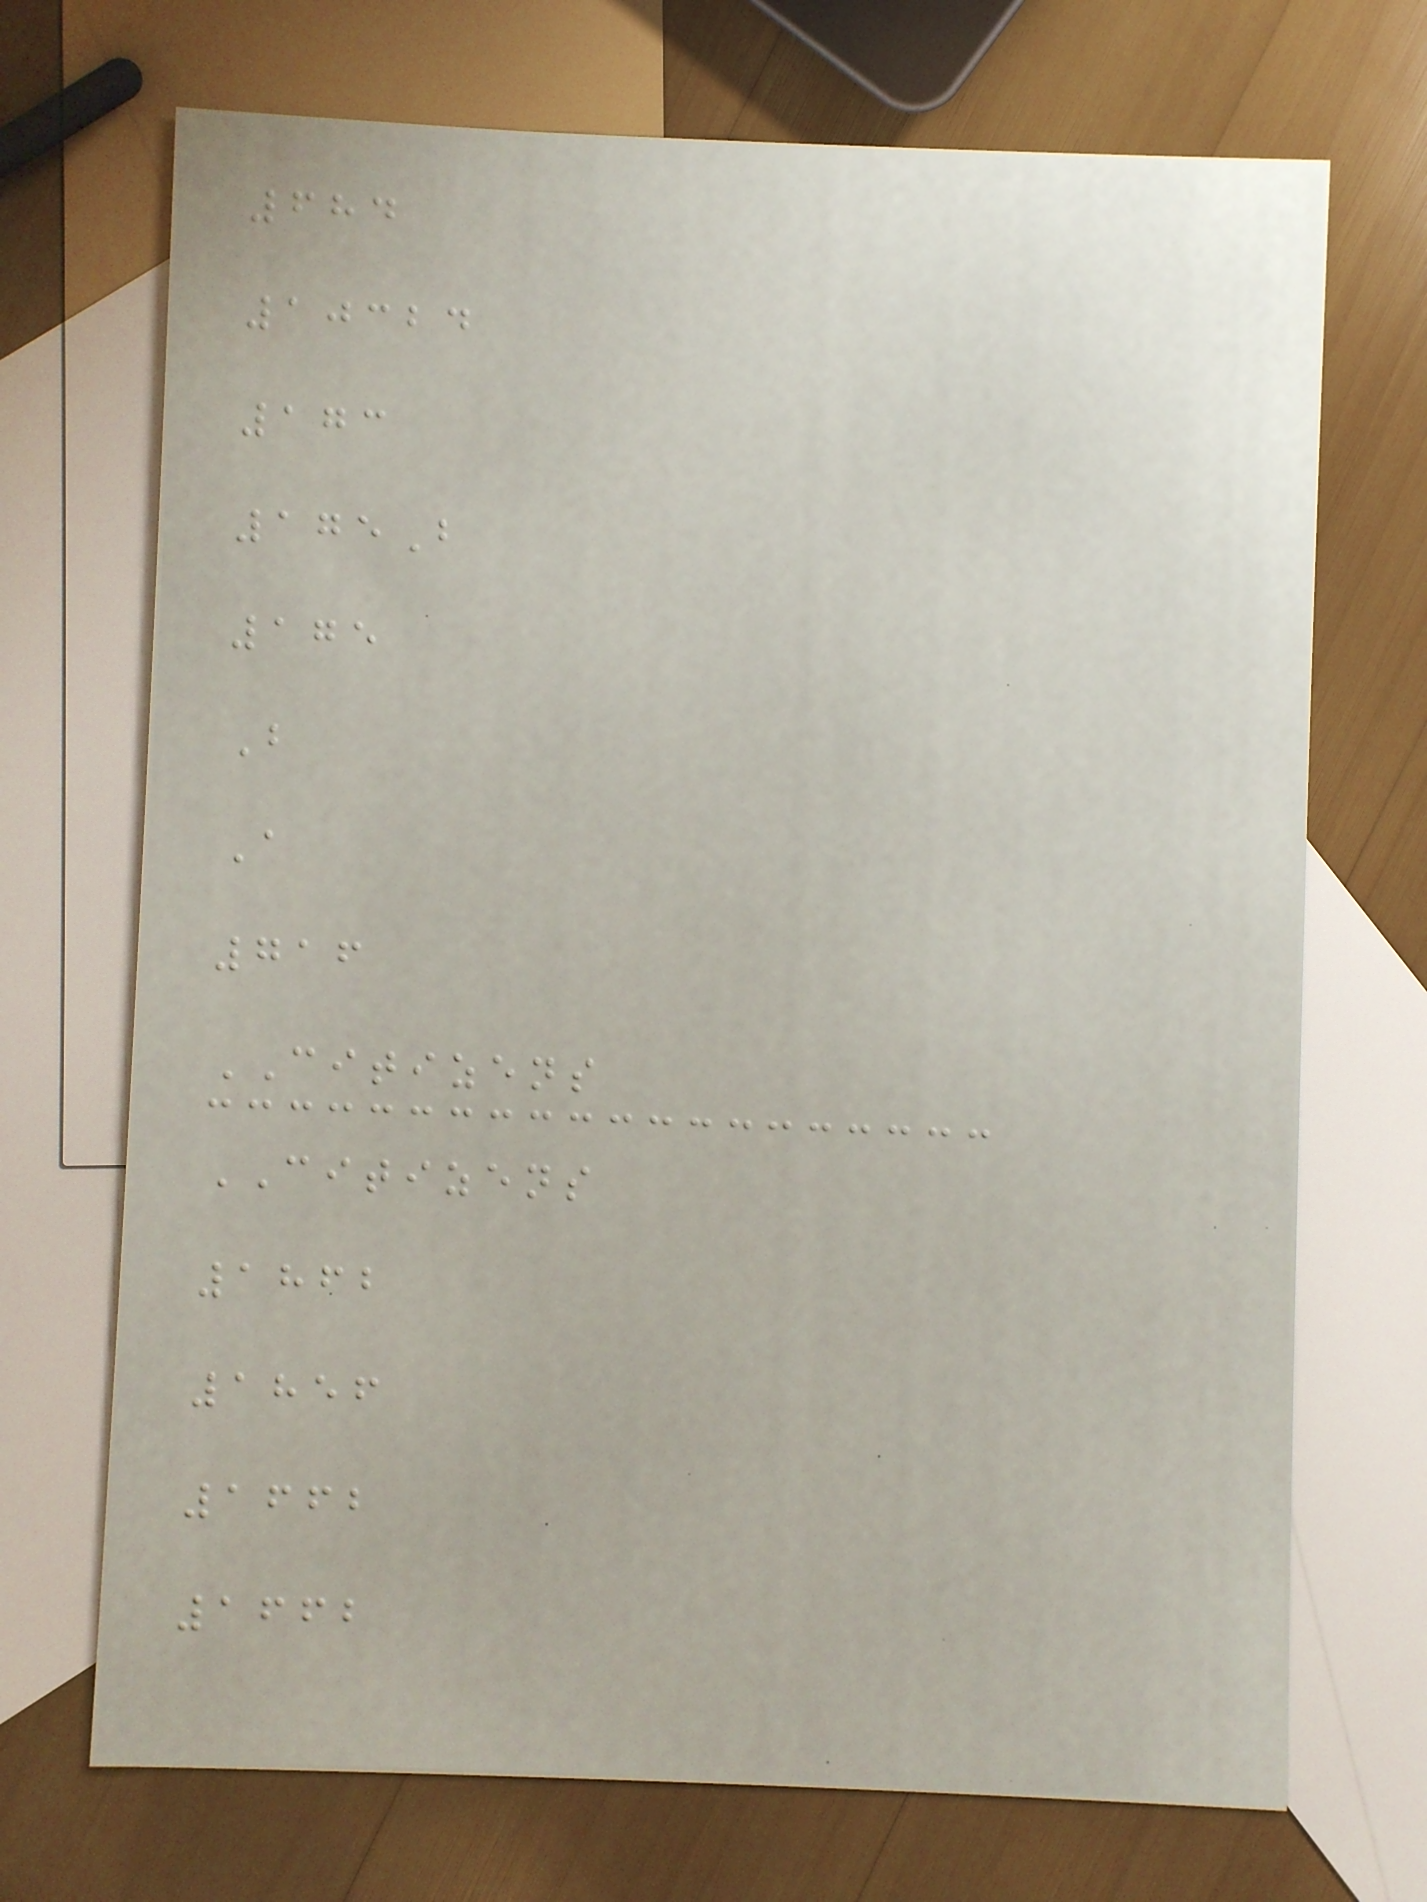684
10324
173
175B
175
B
A
716
CITIZENS
CITIZENS
1862
1856
1662
1662
